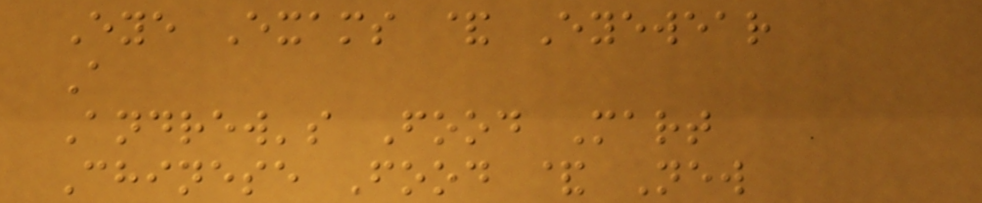Eye Exams & Eyewear
A
Andrew's Food Mart
Chinese Food & New
